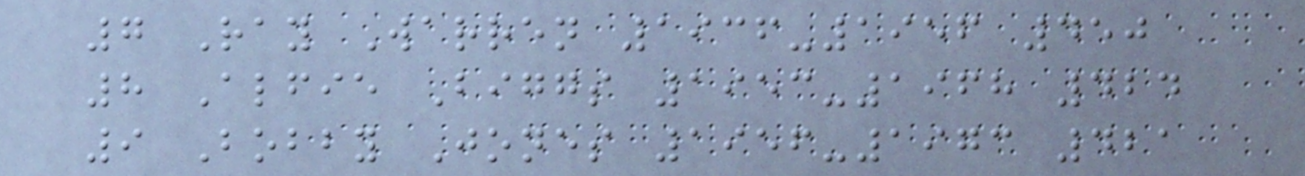7 Ray Warren 1936-1956 450
8 Alfie Biggs 1953-1968 424
9 Bobby Jones 1956-1973 421
